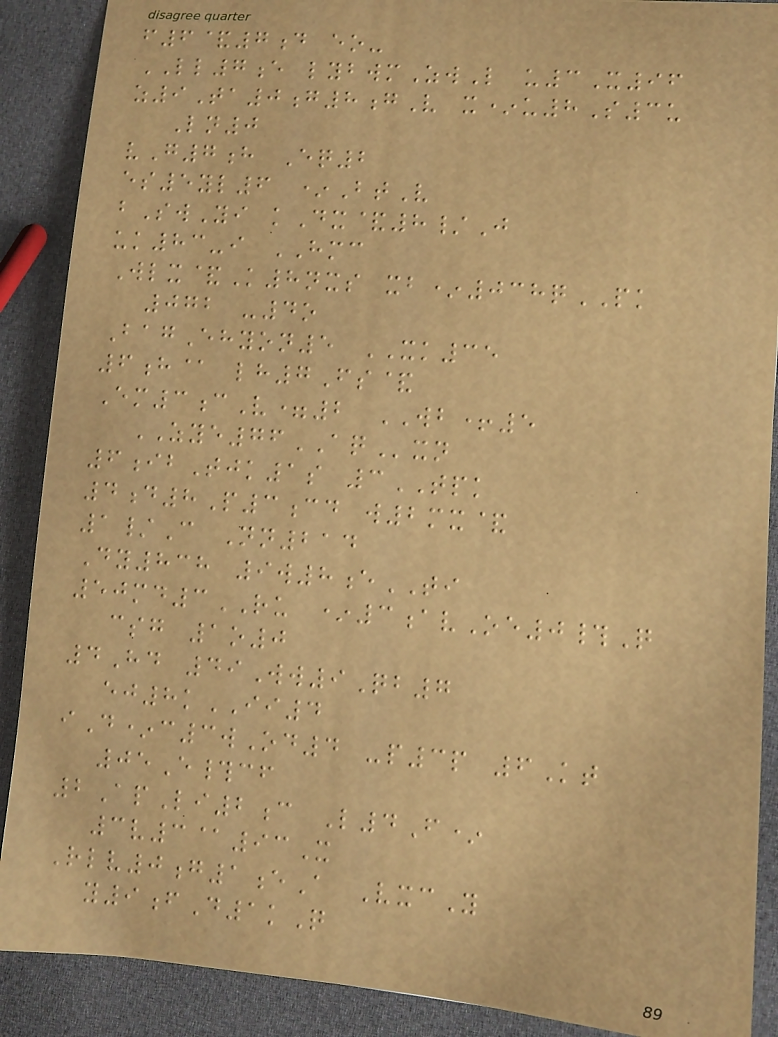f6&7d eo-
LL7e lybwmZwL u3X96
z9Ta0g8gV x*u8S3u
Ln0
vG7h Eq2
es5yl6 *BtV
bSwYi kDx&8/J
uk83-i HMC
Wlx&K8nxs xb*038qPK
072 -4o
BagEhyon5 XK35
6h@ lh7Fs&
Em3cV=2 WB+5
ZYE76AQxn
6ibTjk1s 3TPK
4d8P3cd w2mx&
1/C Nn214
Dy838 9w8eTI
50md3RU *3avOe0#Q
csg 1o0
4Hd 49Ww9Qb7
ej8kII4
iD*c3wOd4 -p3p 6Kt
05E#cf
2ApLi2c L4F*
3v3@93X
Rlv0g1eA VxcY
y9fD1kQ
